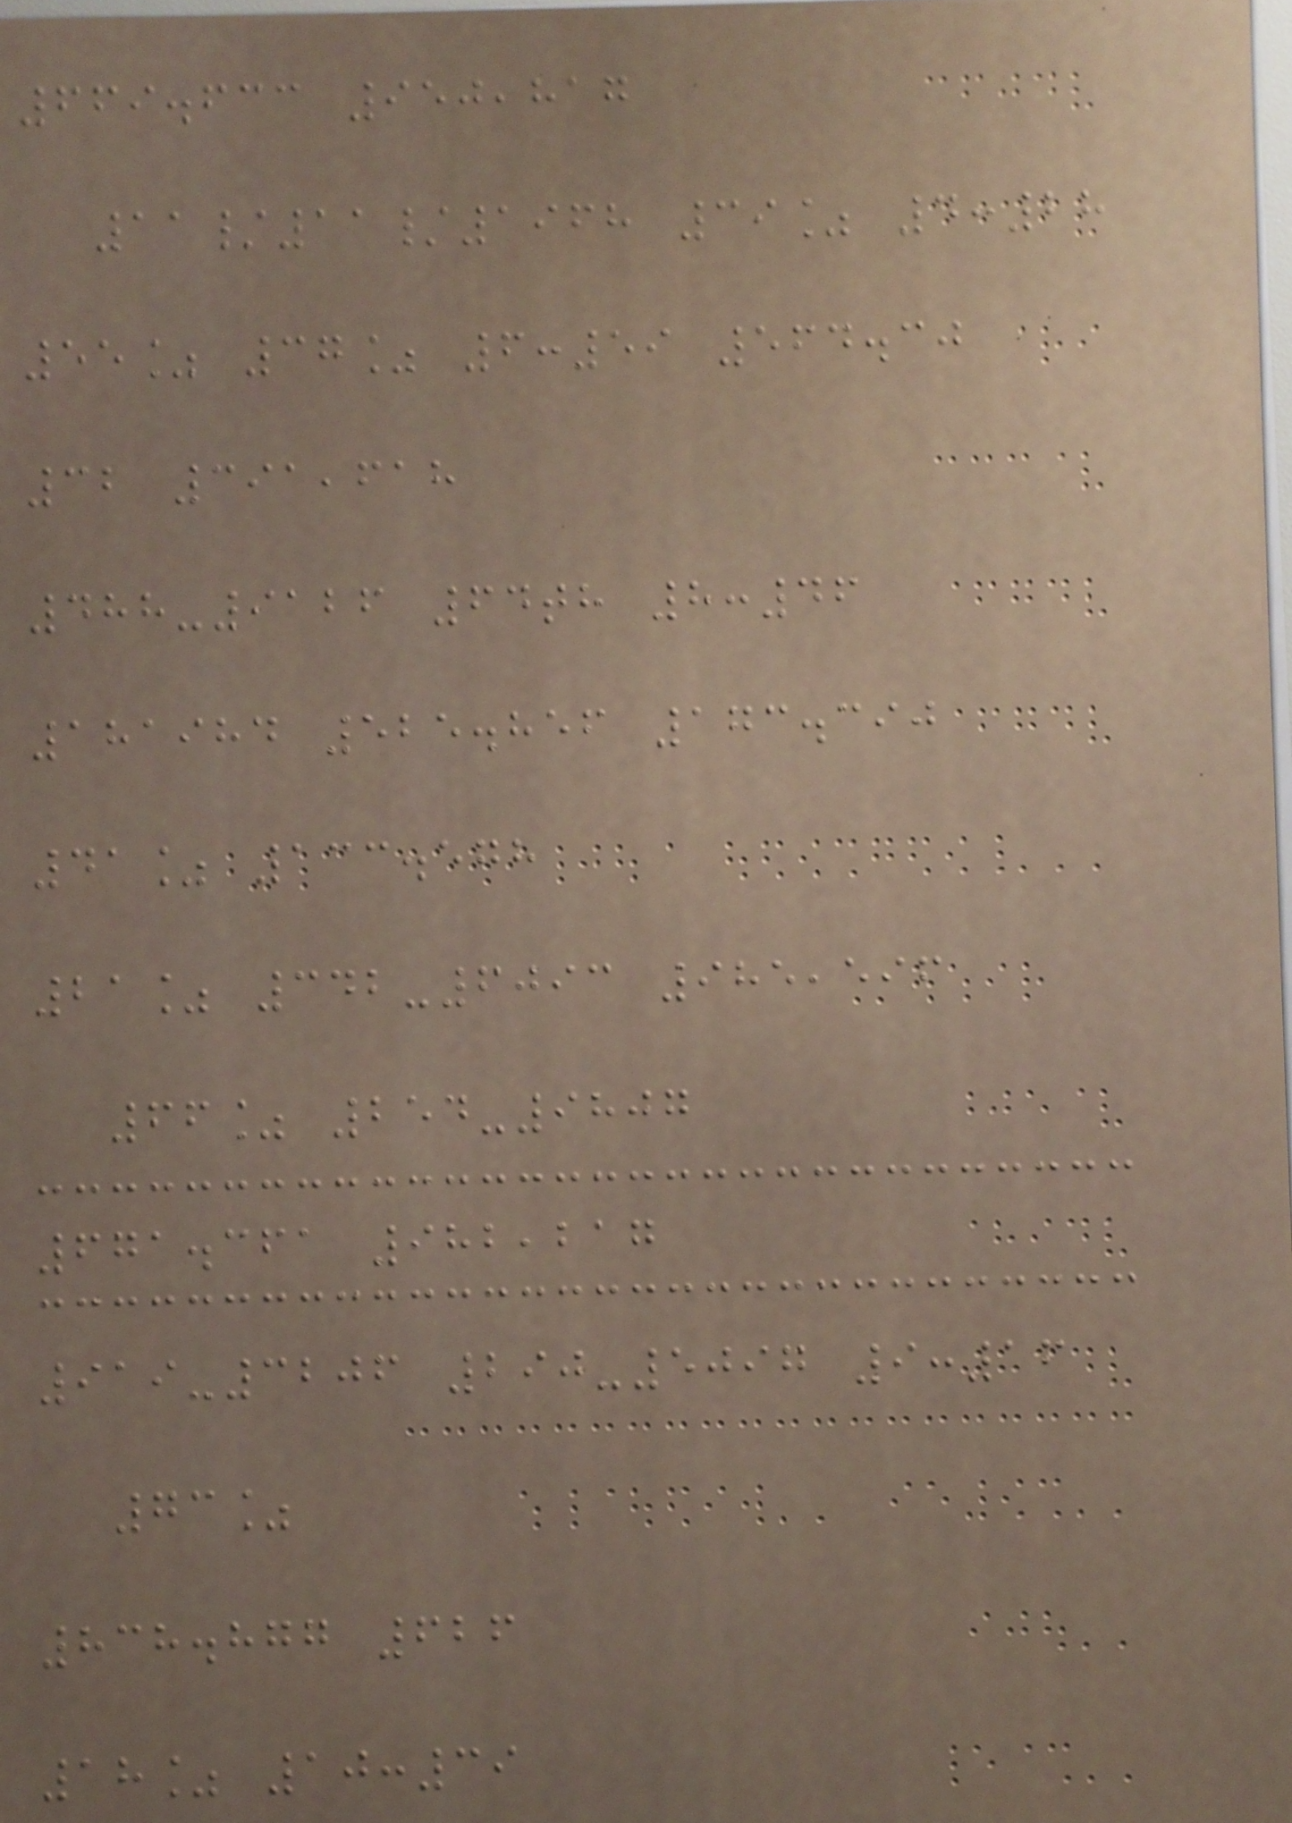669.633 950,817
11/11/1968 39% 4:28
55% 37% 6:59 564.30
32 391,618
488-9126 64th 8:46
181984 525.856 173.390
41% 133.578
21% 342-6093 985,596
66% 254-9807
671.361 982,217
919-3206 290-5097 9:16
73%
838.877 626
18% 10:39
